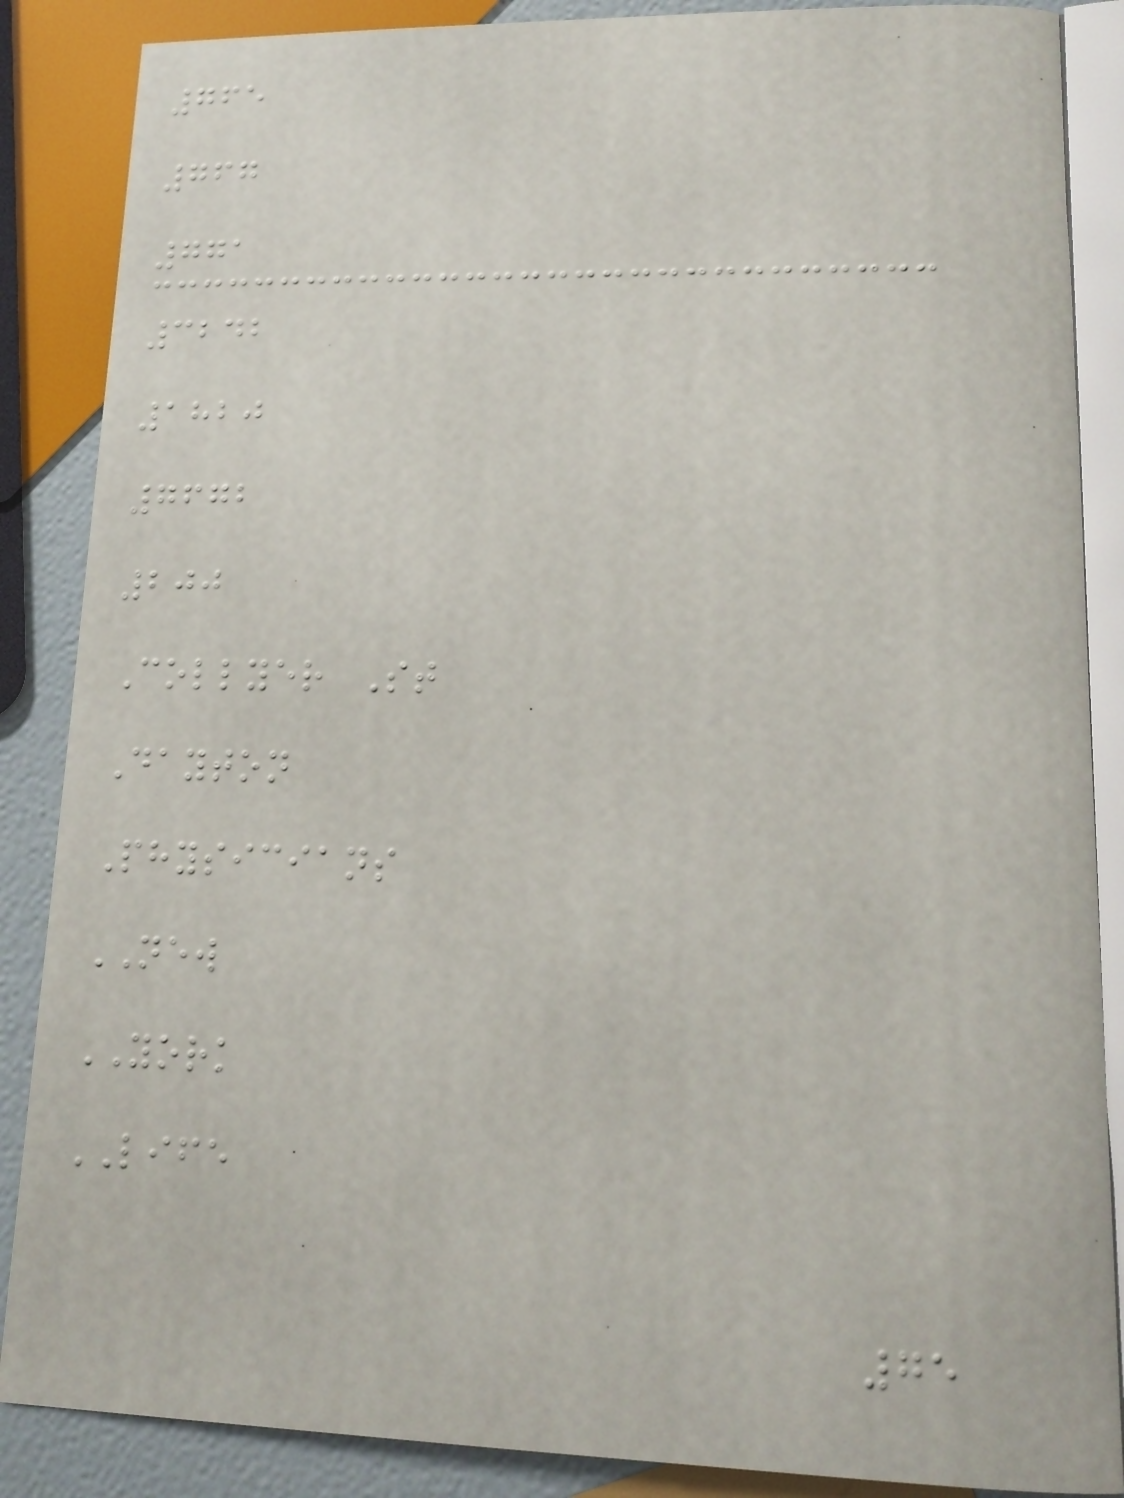765
767
771
3242
1820
7672
200
Collyer St
Dayton
Physicians
NEW
YORK
LIFE
75
